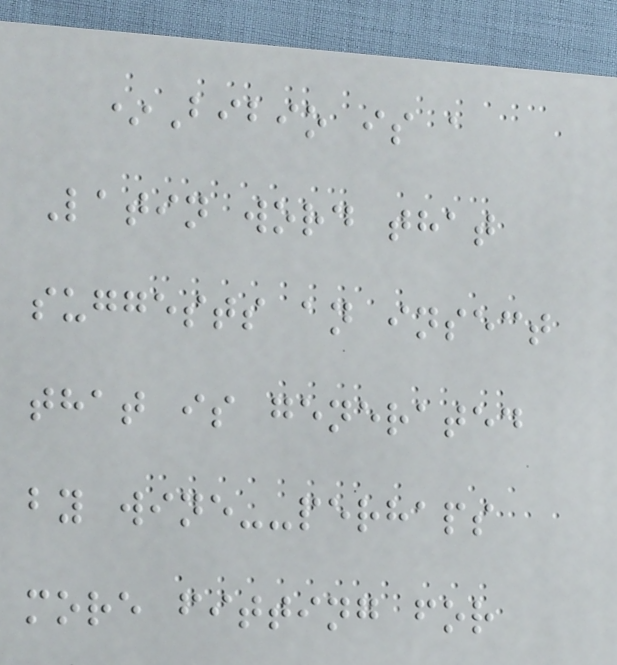*Bibio is a
Latin word that
suggests an insect
that is generated
by wine--perhaps
more fitting for
